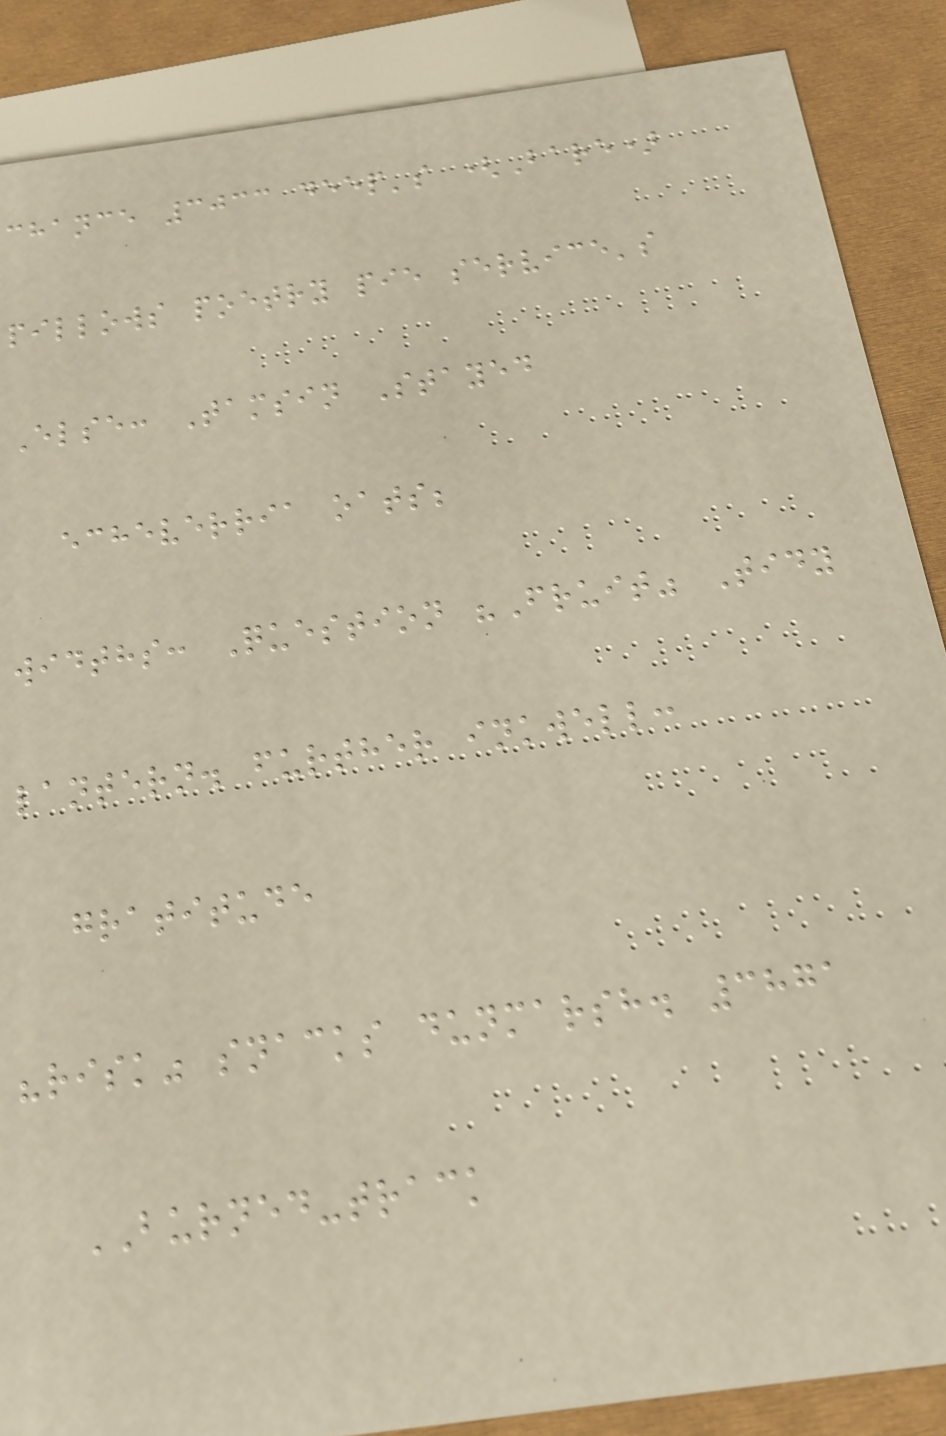chance 3033 deep's (Bare)
pillows poetry pie service's
Else: Tamsin Stayed
echeverria oats;
widths: Question "Fruit" Tidy
lantern. further inkwell:
gratitude
"risk" snacks dunmarsh. 3871
BURNED-track
